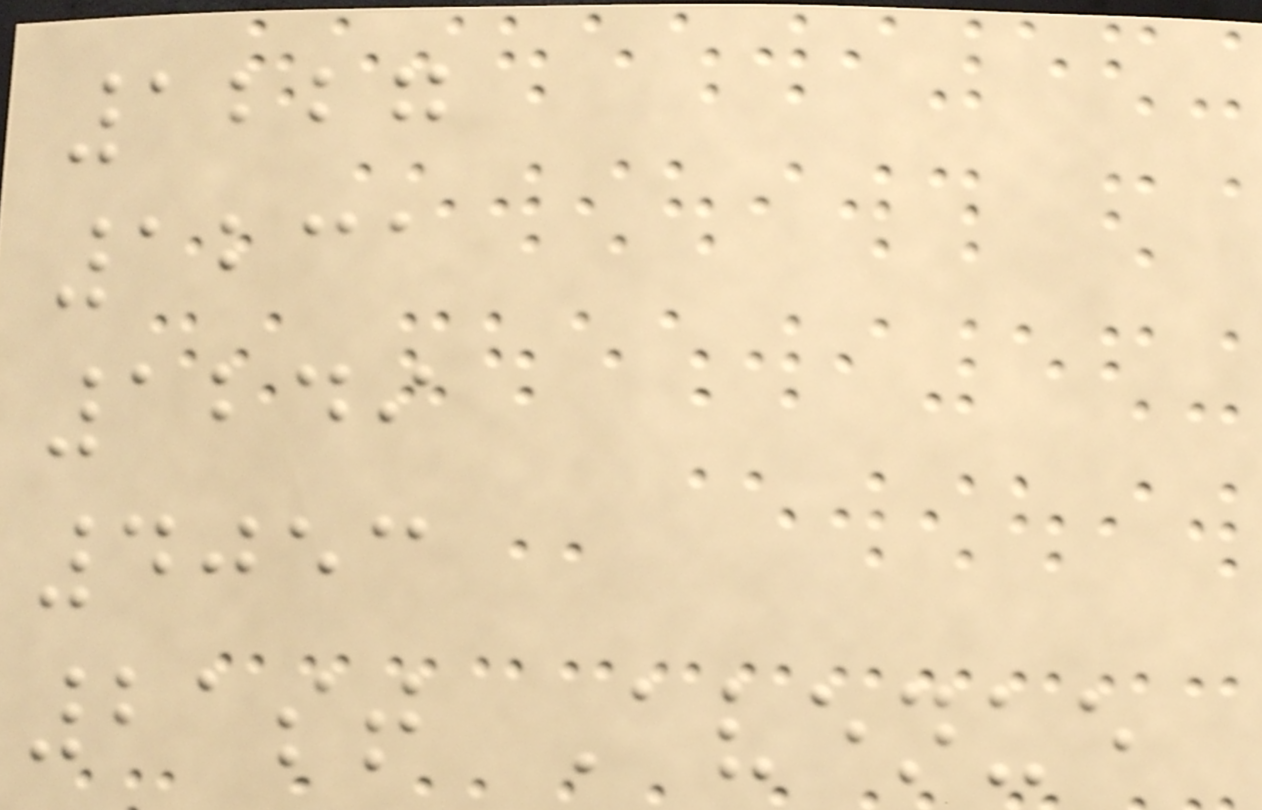1227
1231
1249
4053
21st Avenue
